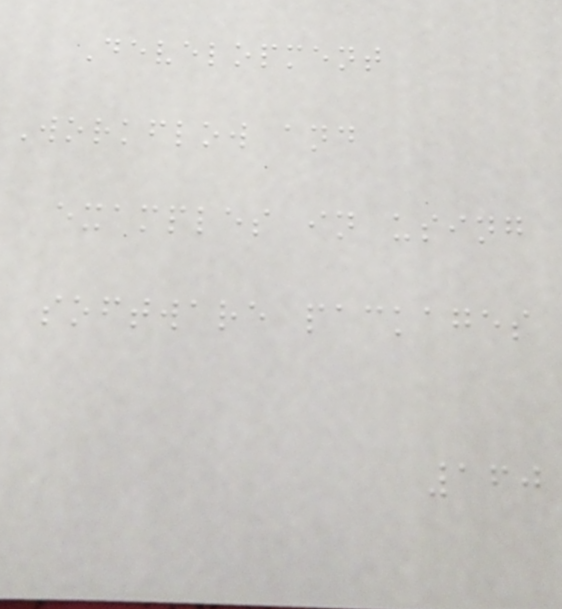Development
Workflow and
examples in using
software packages
160
